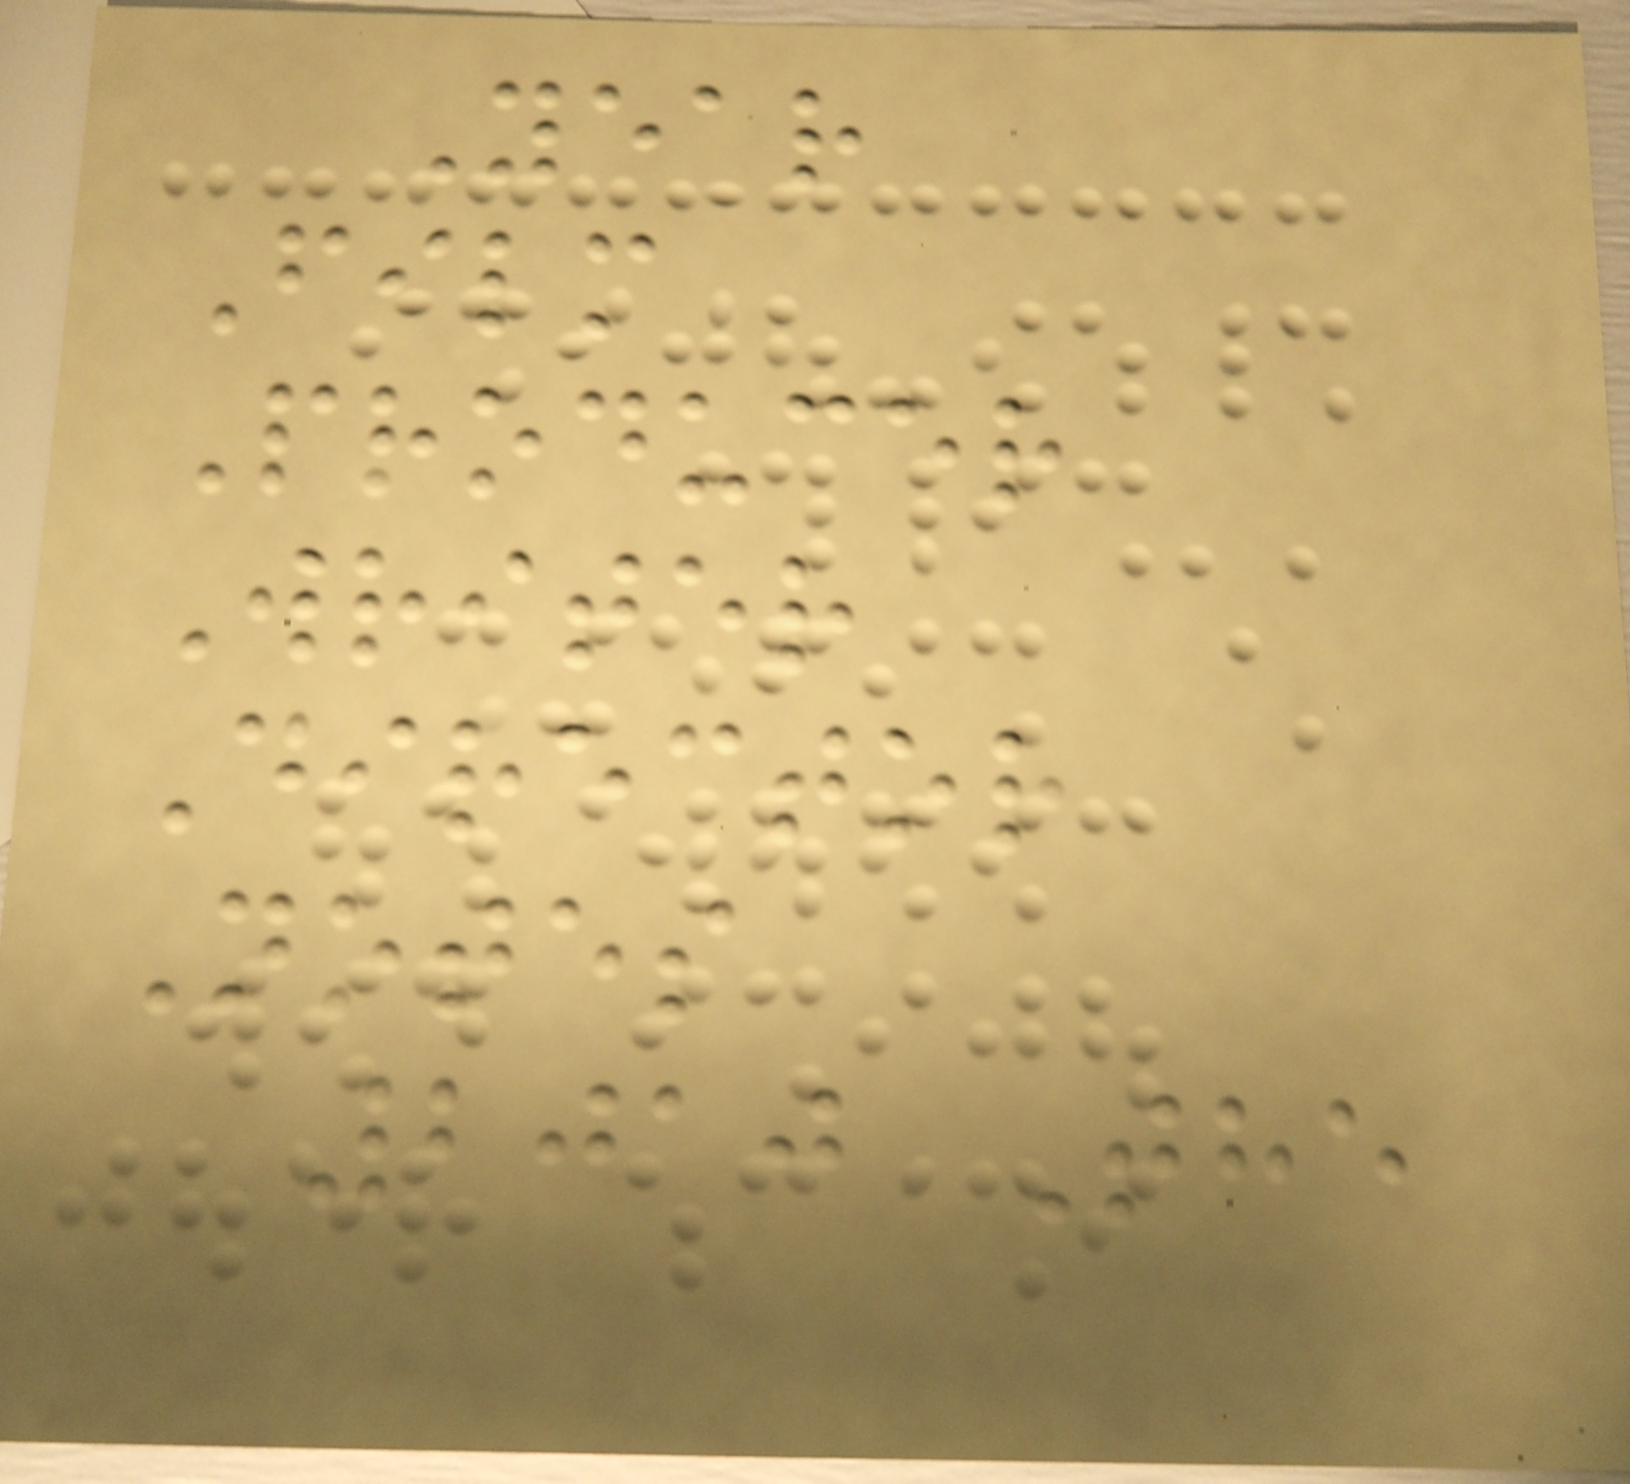Year
Film
Producer
Writer
Director
Notes
2010 The
